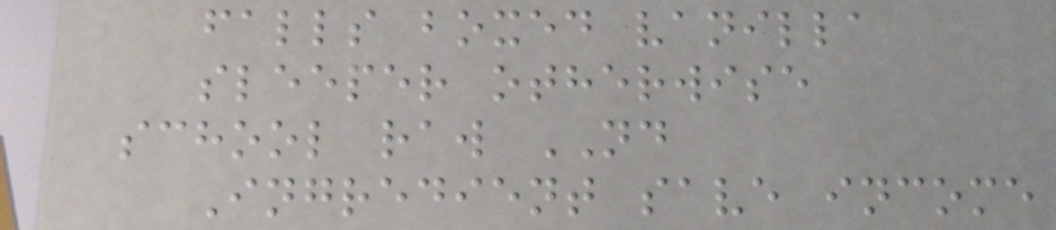falls boxed vanilla
sleeper otherwise
school raw ND
Ingredient save income
